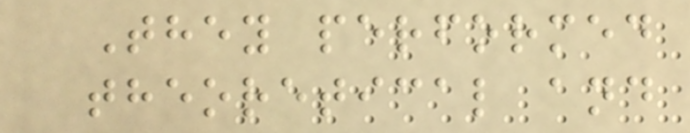They performed
theoretical and
